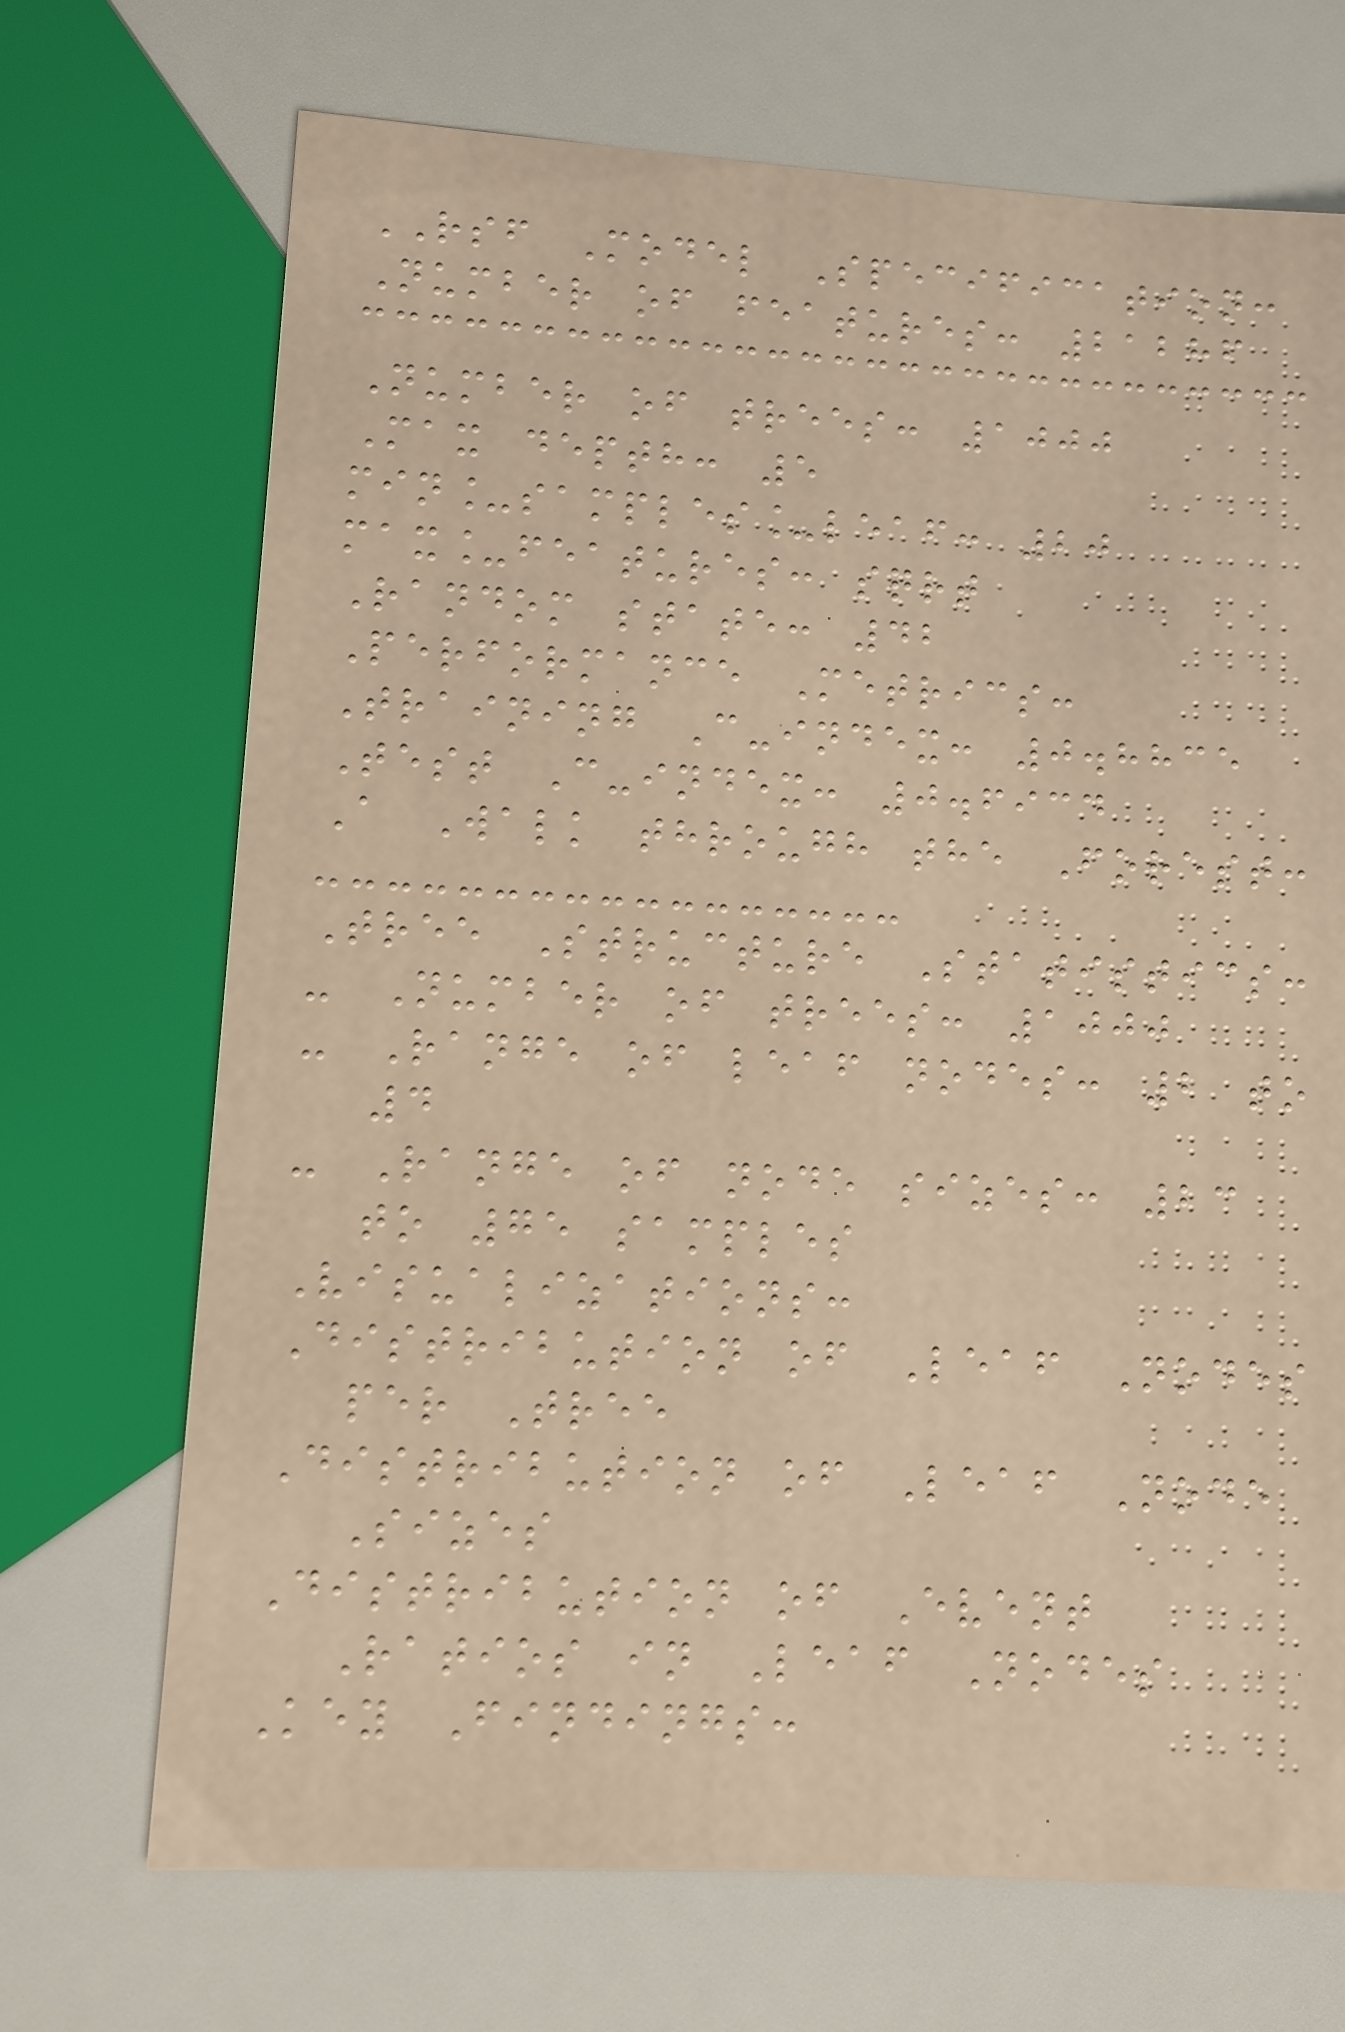RSF Model Specification:
Number of features: 21286
Number of trees: 1000
Max depth: 5
min_samples_leaf: 20
max_features: sqrt
Random state: 42
Performance Metrics:
Training C-index: 0.8835
Test C-index: 0.6934
A Walk through the Forest:
Tree Structure Statistics:
- Number of trees: 1000
- Range of leaf nodes: 2 to
4
- Range of node sizes: 23
to 75 samples
Visualizations:
Distribution of Leaf Nodes
per Tree
Distribution of Leaf Node
Sizes
Distribution of Event
Ratios in Leaf Nodes
Key Findings:
